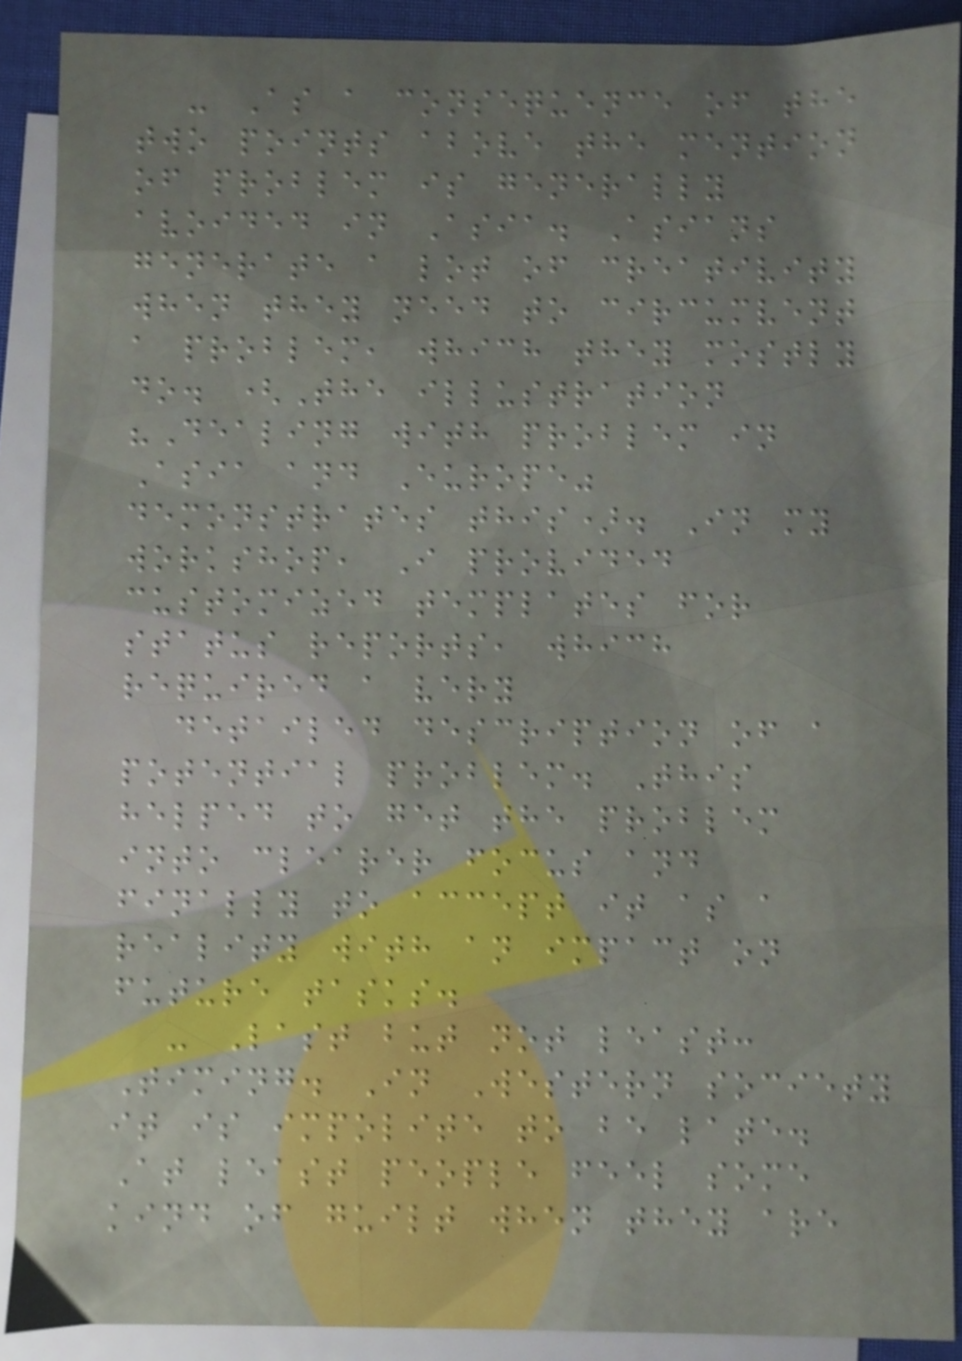- As a consequence of the
two points above the mention
of problem is generally
avoided in Asia. Asians
generate a lot of creativity
when they need to circumvent
a problem, which they mostly
do. (The illustration
"Dealing with problem in
Asia and Europe"
demonstrates this). In my
workshop, I provided
customized templates for
status reports, which
required a very
detailed description of a
potential problem. This
helped to get the problem
into clearer focus and
finally to accept it as a
reality with an impact on
future tasks.
- Last but not least:
Timing. In Western society
it is impolite to be late.
At least people feel some
kind of guilt when they are
